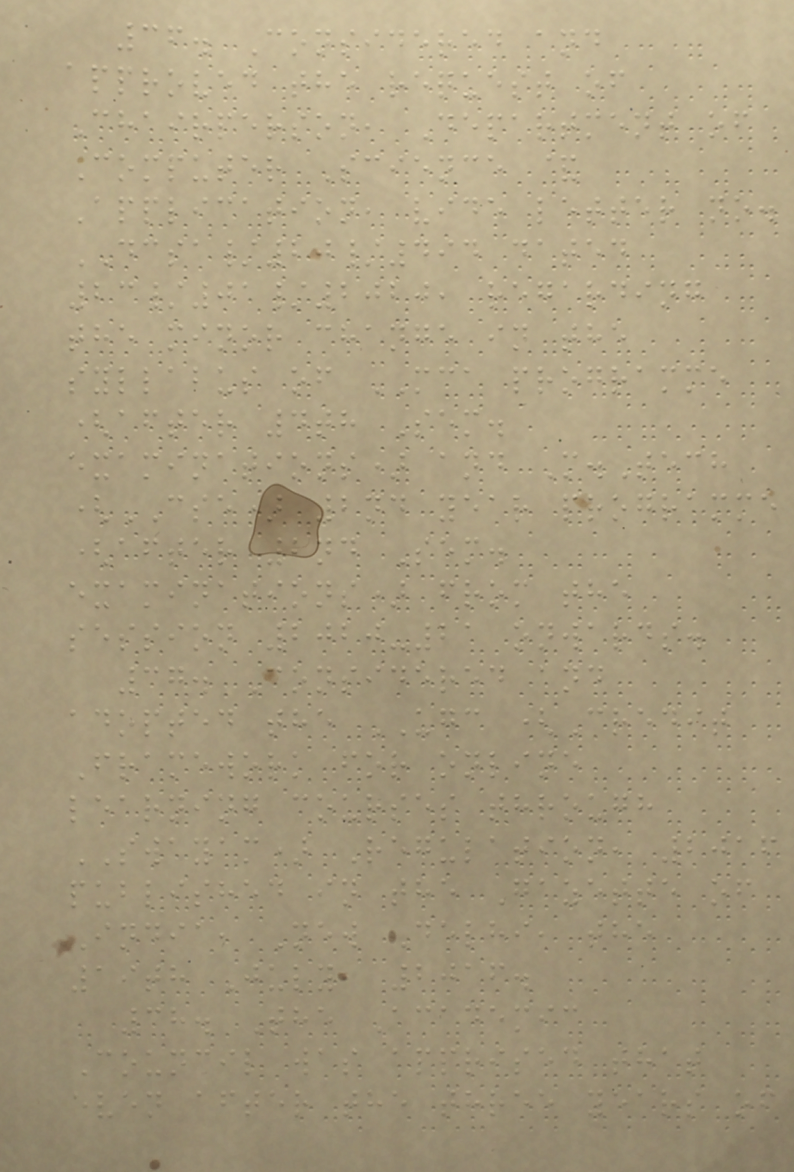36. Considered and
approved the request of
Chairperson, Department of
Computer Science &
Application, vide letter no.
DCSA/20/494 dated
23/01/2020, regarding
the minor change in the
syllabus of MCA programme
(after 4th Sem.
examinations) and M.Tech
(CSE) 2nd year programme
(after 2nd Sem.
examinations) from the
session 2020-21 onwards.
37. Considered and
adopted the UGC (Credit
Framework for online
learning courses through
SWAYAM) Regulation, 2016
published in the Gazette of
India, New Delhi, the
19th July, 2016.
38. The Academic
Council was apprised that
even after the three years of
